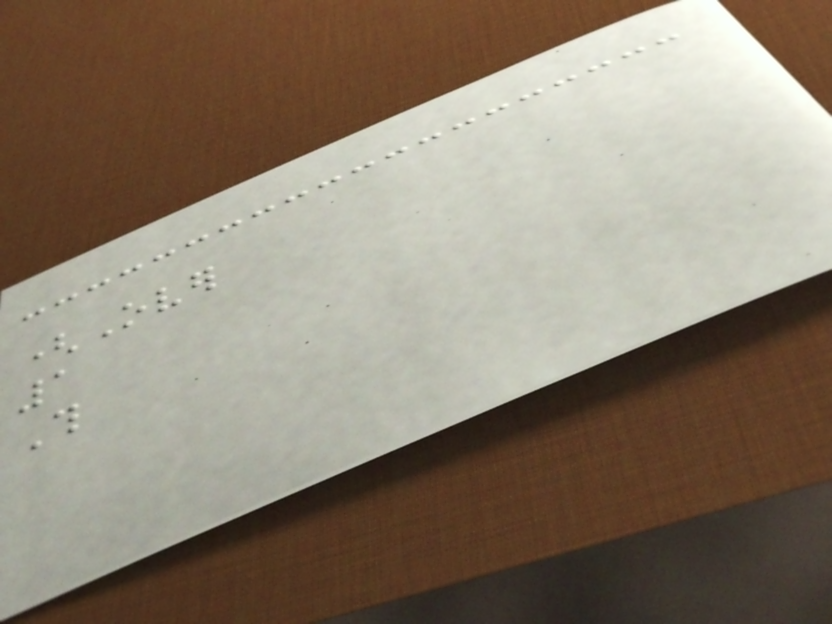(Over
1
This
